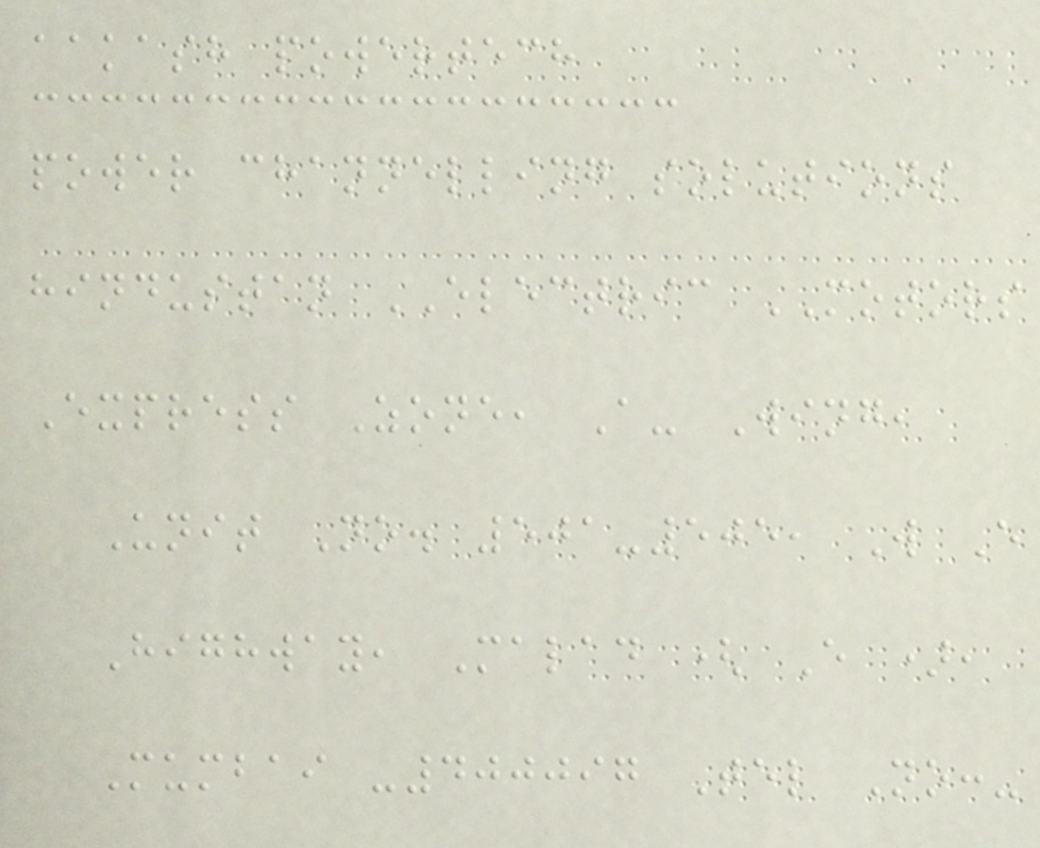aakash powertech
power channelling solutions
hindustan ELECTRIC MOTORS
Express Zone, A- Wing,
Unit No. 501-505, W E
Highway, Malad ( E ),
Mumbai -400097 Tel No:-
